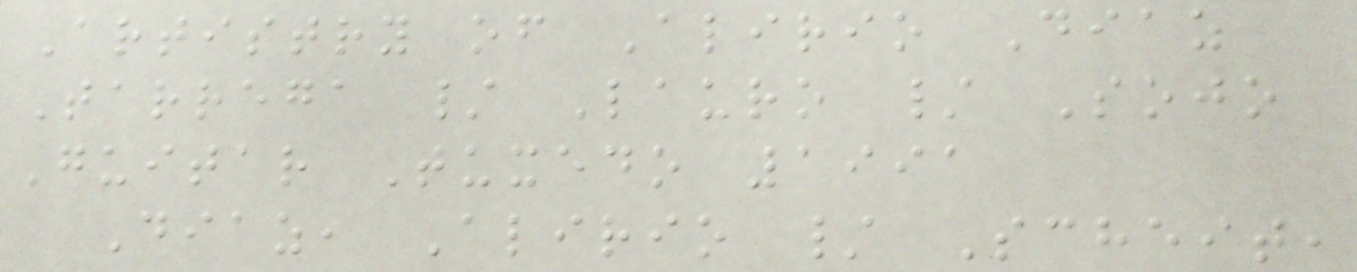Artistry of Alirio Diaz
Tarrega / Lauro / Sojo
Guitar Tuxedo 1991
Diaz, Alirio / Scheit,
